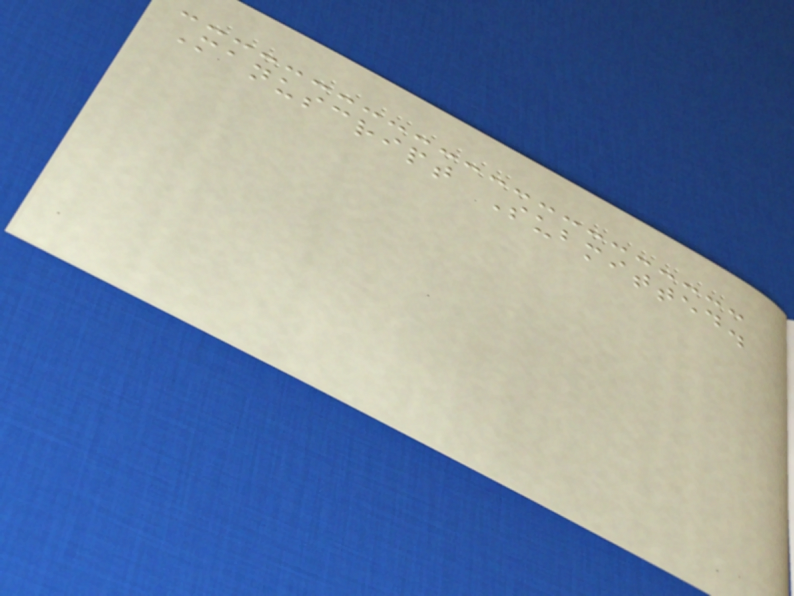Manuscript Submitted.
